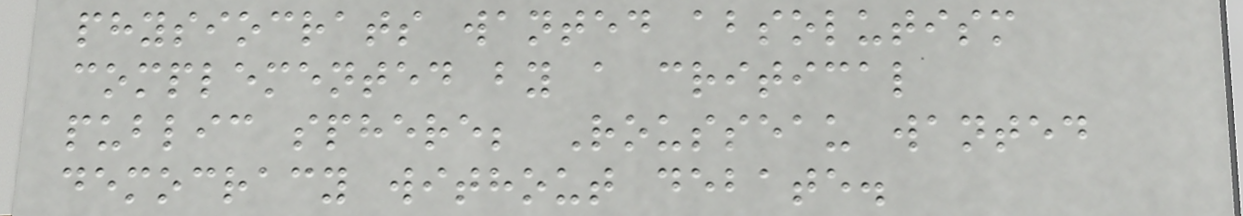physiocrats wanted absolutism
complemented by a critical
public sphere; Rousseau wanted
democracy without debate.
